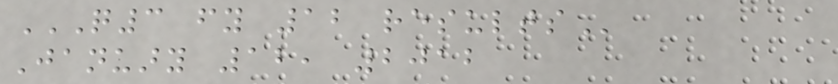Q3 FY 12 RESULTS
January 12, 2012
